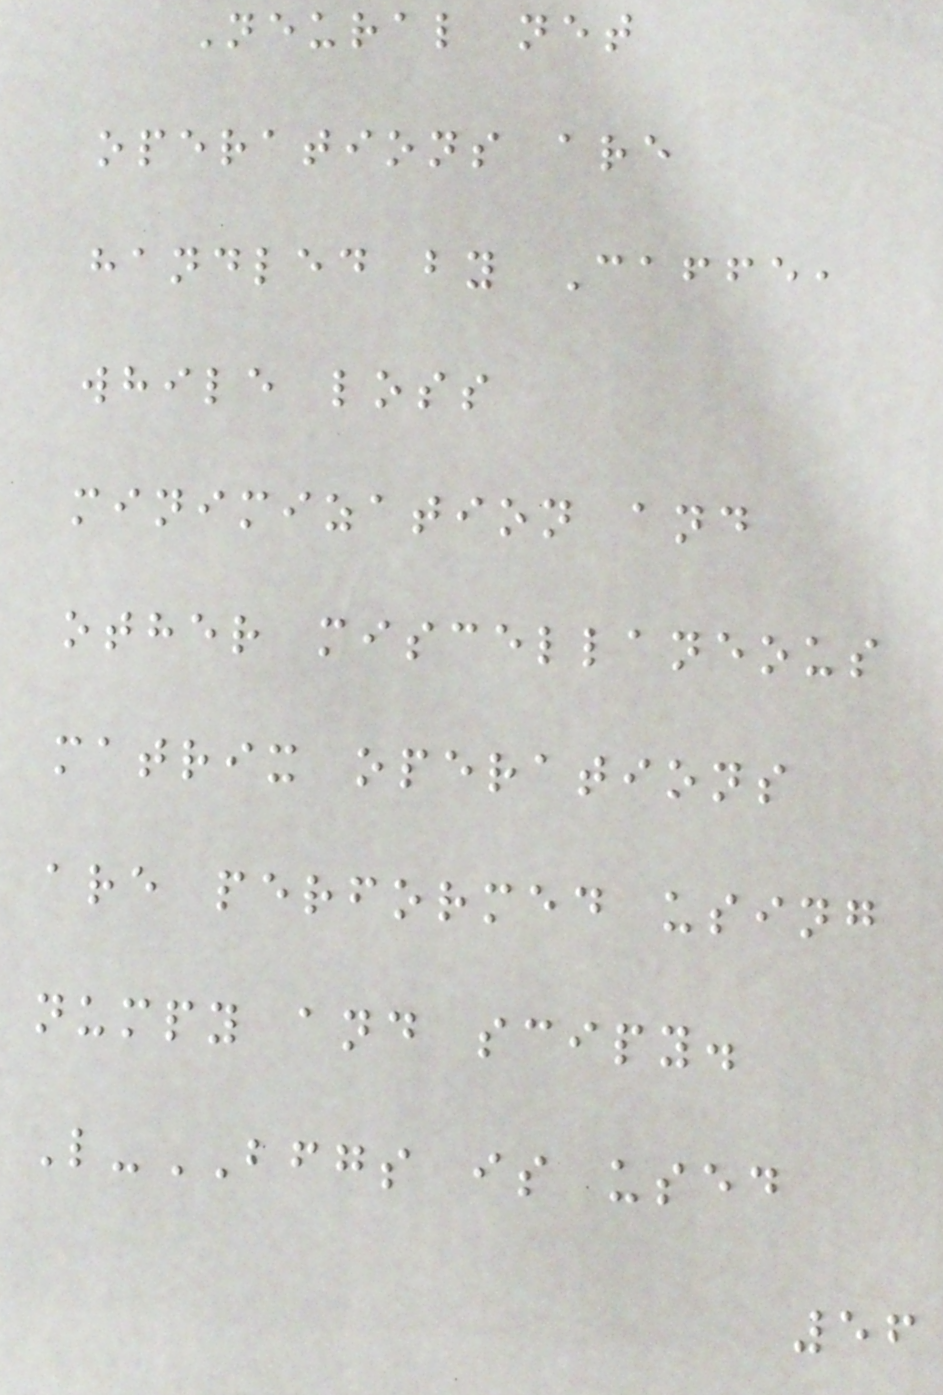Neural net
operations are
handled by Caffe,
while loss
minimization and
other miscellaneous
matrix operations
are performed using
numpy and scipy.
L-BFGS is used
56
